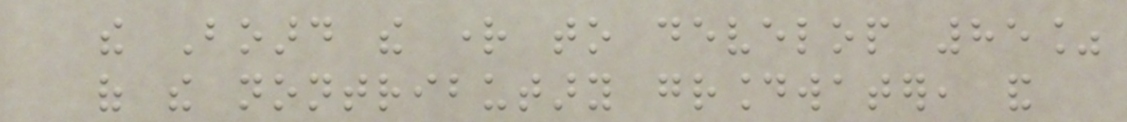the Board the right to develop 85%
of the nontributary groundwater, and
